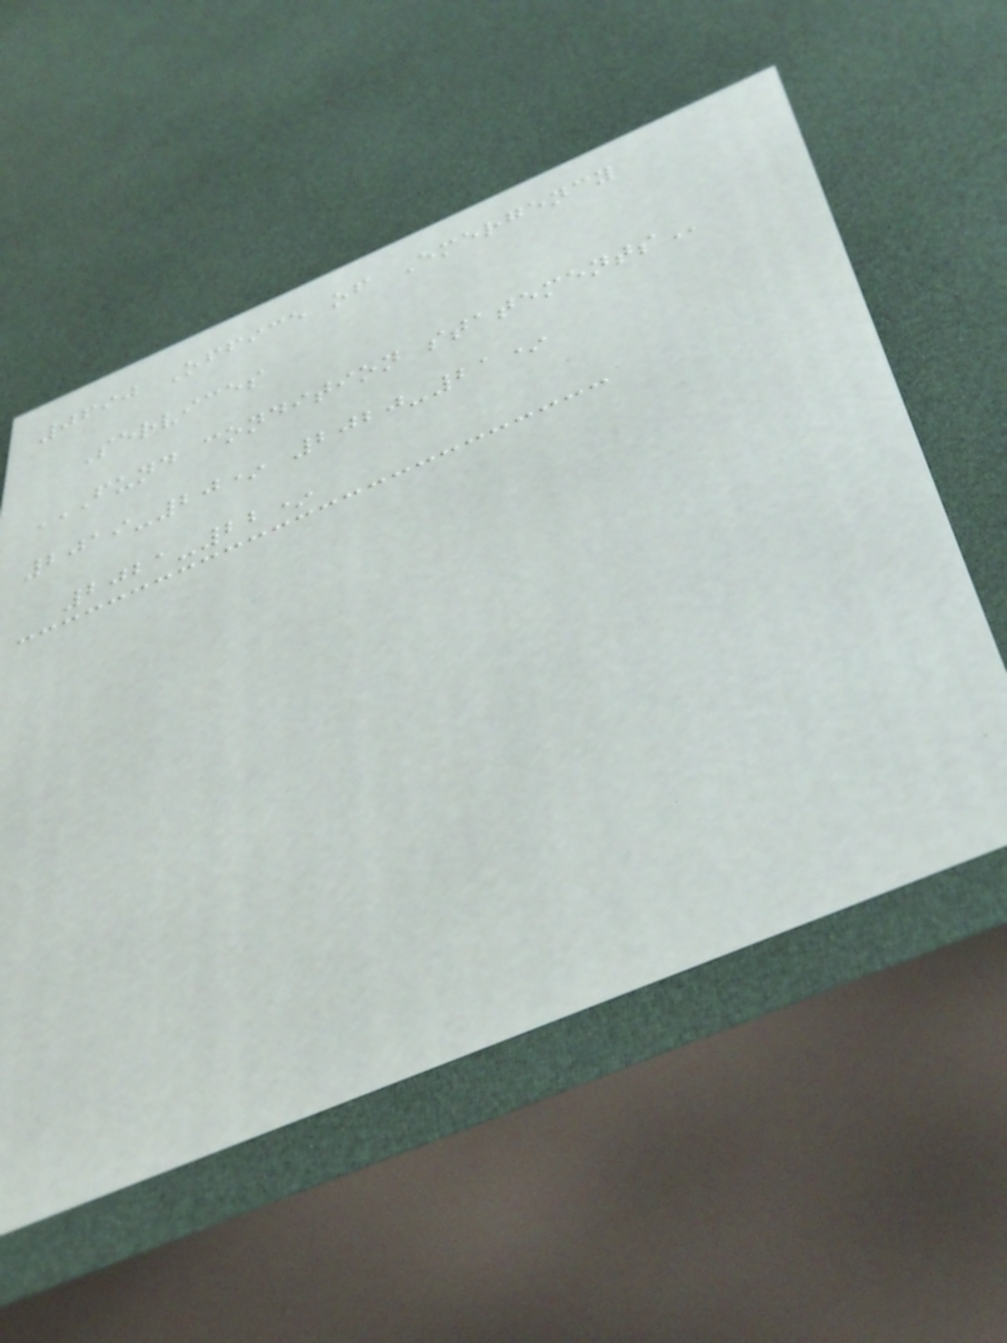0690 Office of Emergency
Services
FUND CONDITION STATEMENTS
2019-20* 2020-21*
2021-22*
